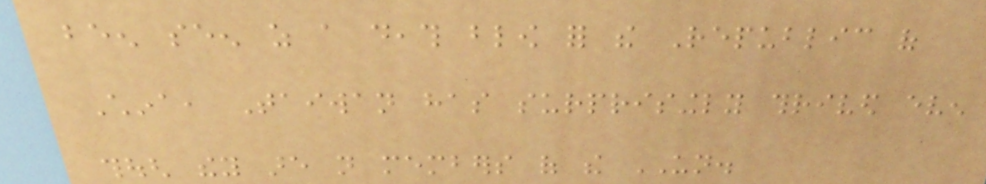been seen as a death blow for the Republic of
China, Taiwan has surprisingly thrived even
though they are not members of the UN.
